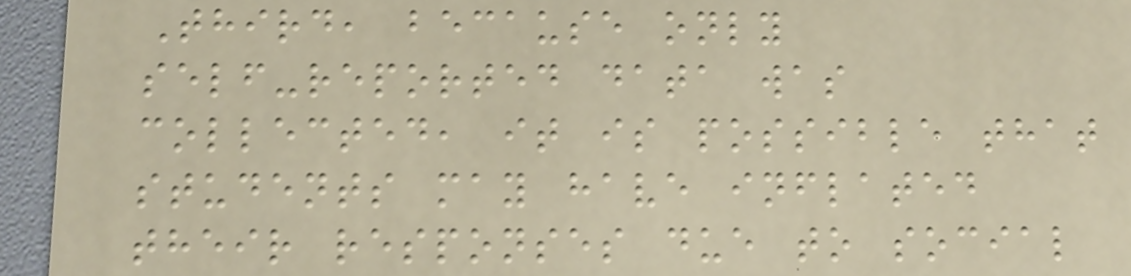Third, because only
self-reported data was
collected, it is possible that
students may have inflated
their responses due to social
